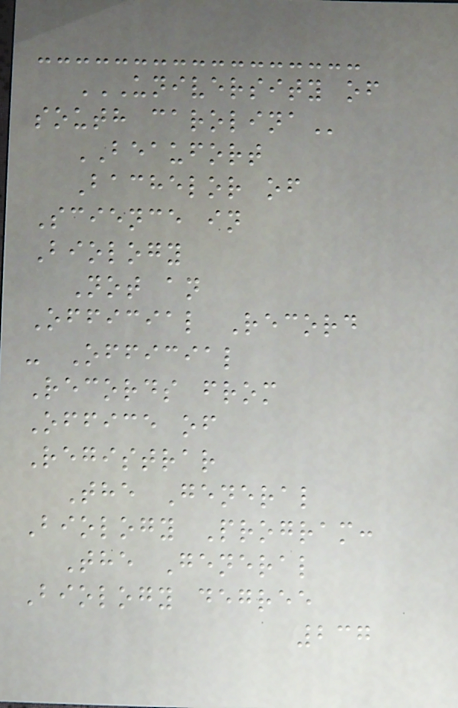UNIVERSITY OF
SOUTH CAROLINA
BEAUFORT
Bachelor of
Science in
Biology
Not an
Official Record
- Official
Records from
Office of
Registrar
The General
Biology Program:
The General
Biology degree
237
